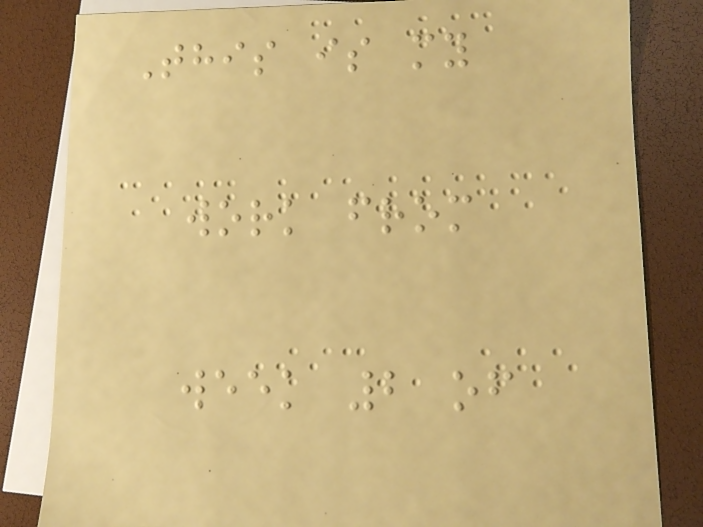This is my
work from
week 2 of
